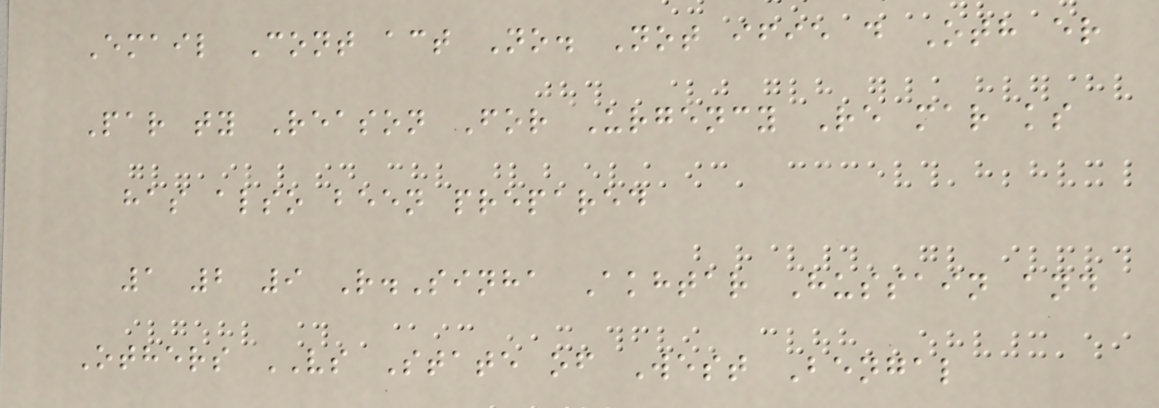Email Cont act No. Not ifie d Oth er
Par ty Reason For Urgency Re mar ks
has also been prepared
1 2 9 R.Sinha Akhtar Hussain and
Others VS State of West Bengal
